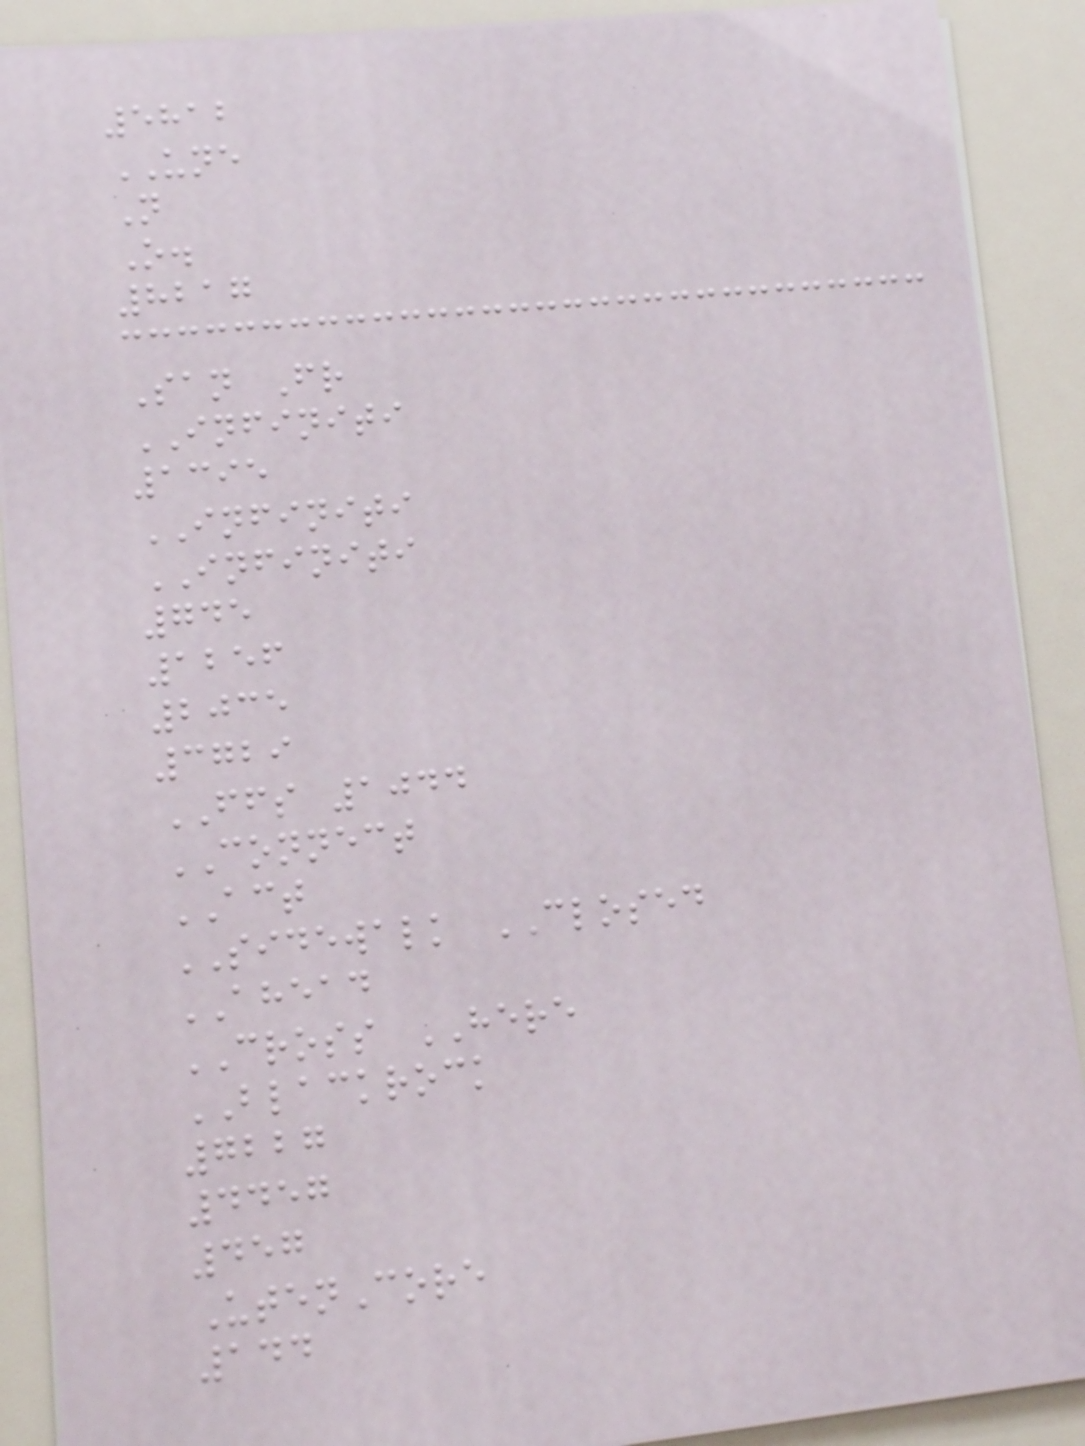5812
UNE
N
O.
8217
San Fr
INFINITI
1395
INFINITI
INFINITI
745
1256
2035
3729
FFS 1044
CONNECT
ACT
SIDEWALK CLOSED
AHEAD
CROSS HERE
BLACKROCK
7227
4457
457
UtenCore
144
